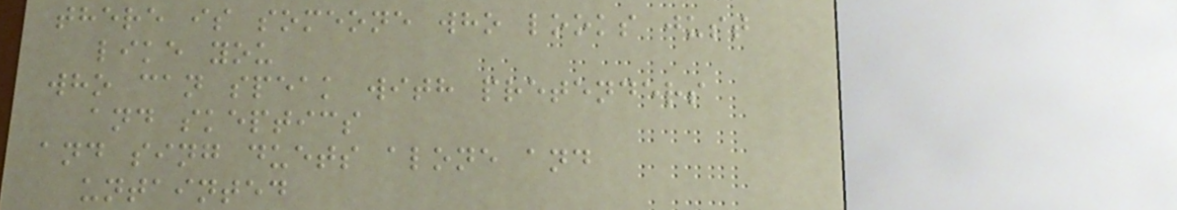there is someone who looks just
like you
who can speak with pretenders
and skeptics
and sing duets alone and
untainted
